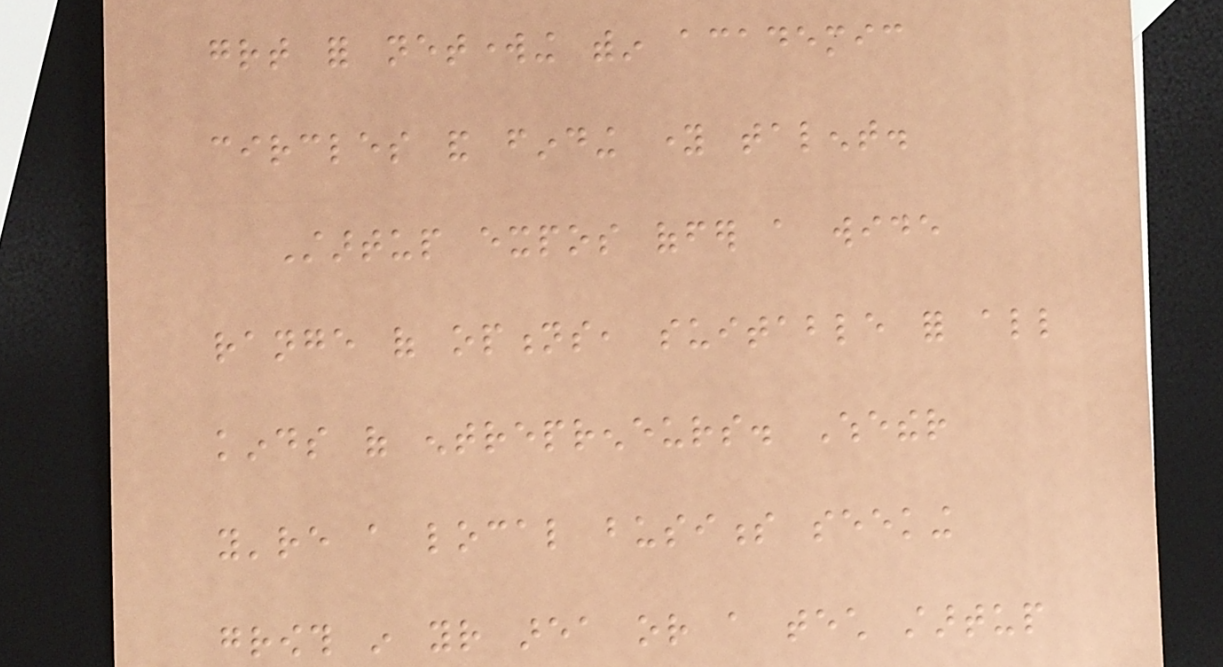great for networking within academic
circles and finding young talent.
Startup expos offer a wide
range of options, suitable for all
kinds of entrepreneurs. Whether
you're a local business seeking
growth in your area or a tech startup
